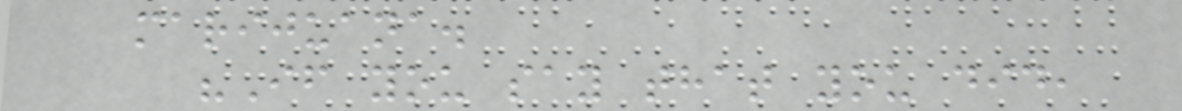marijuana.
"If you say that you did,
